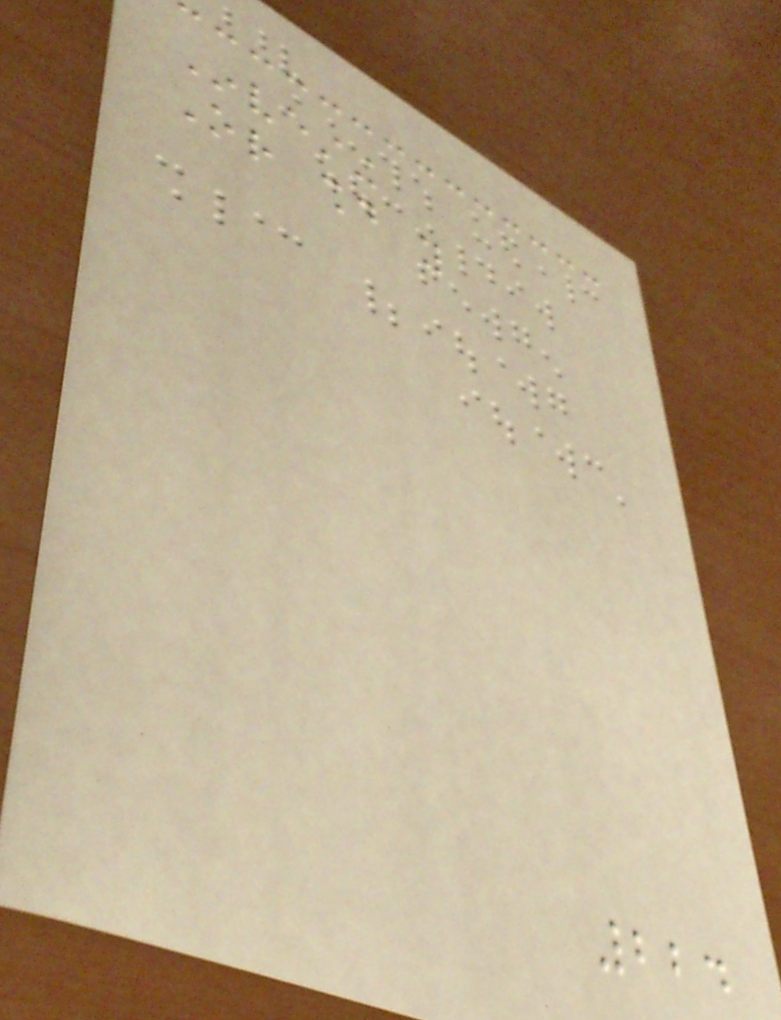Investing
Or should you
224
